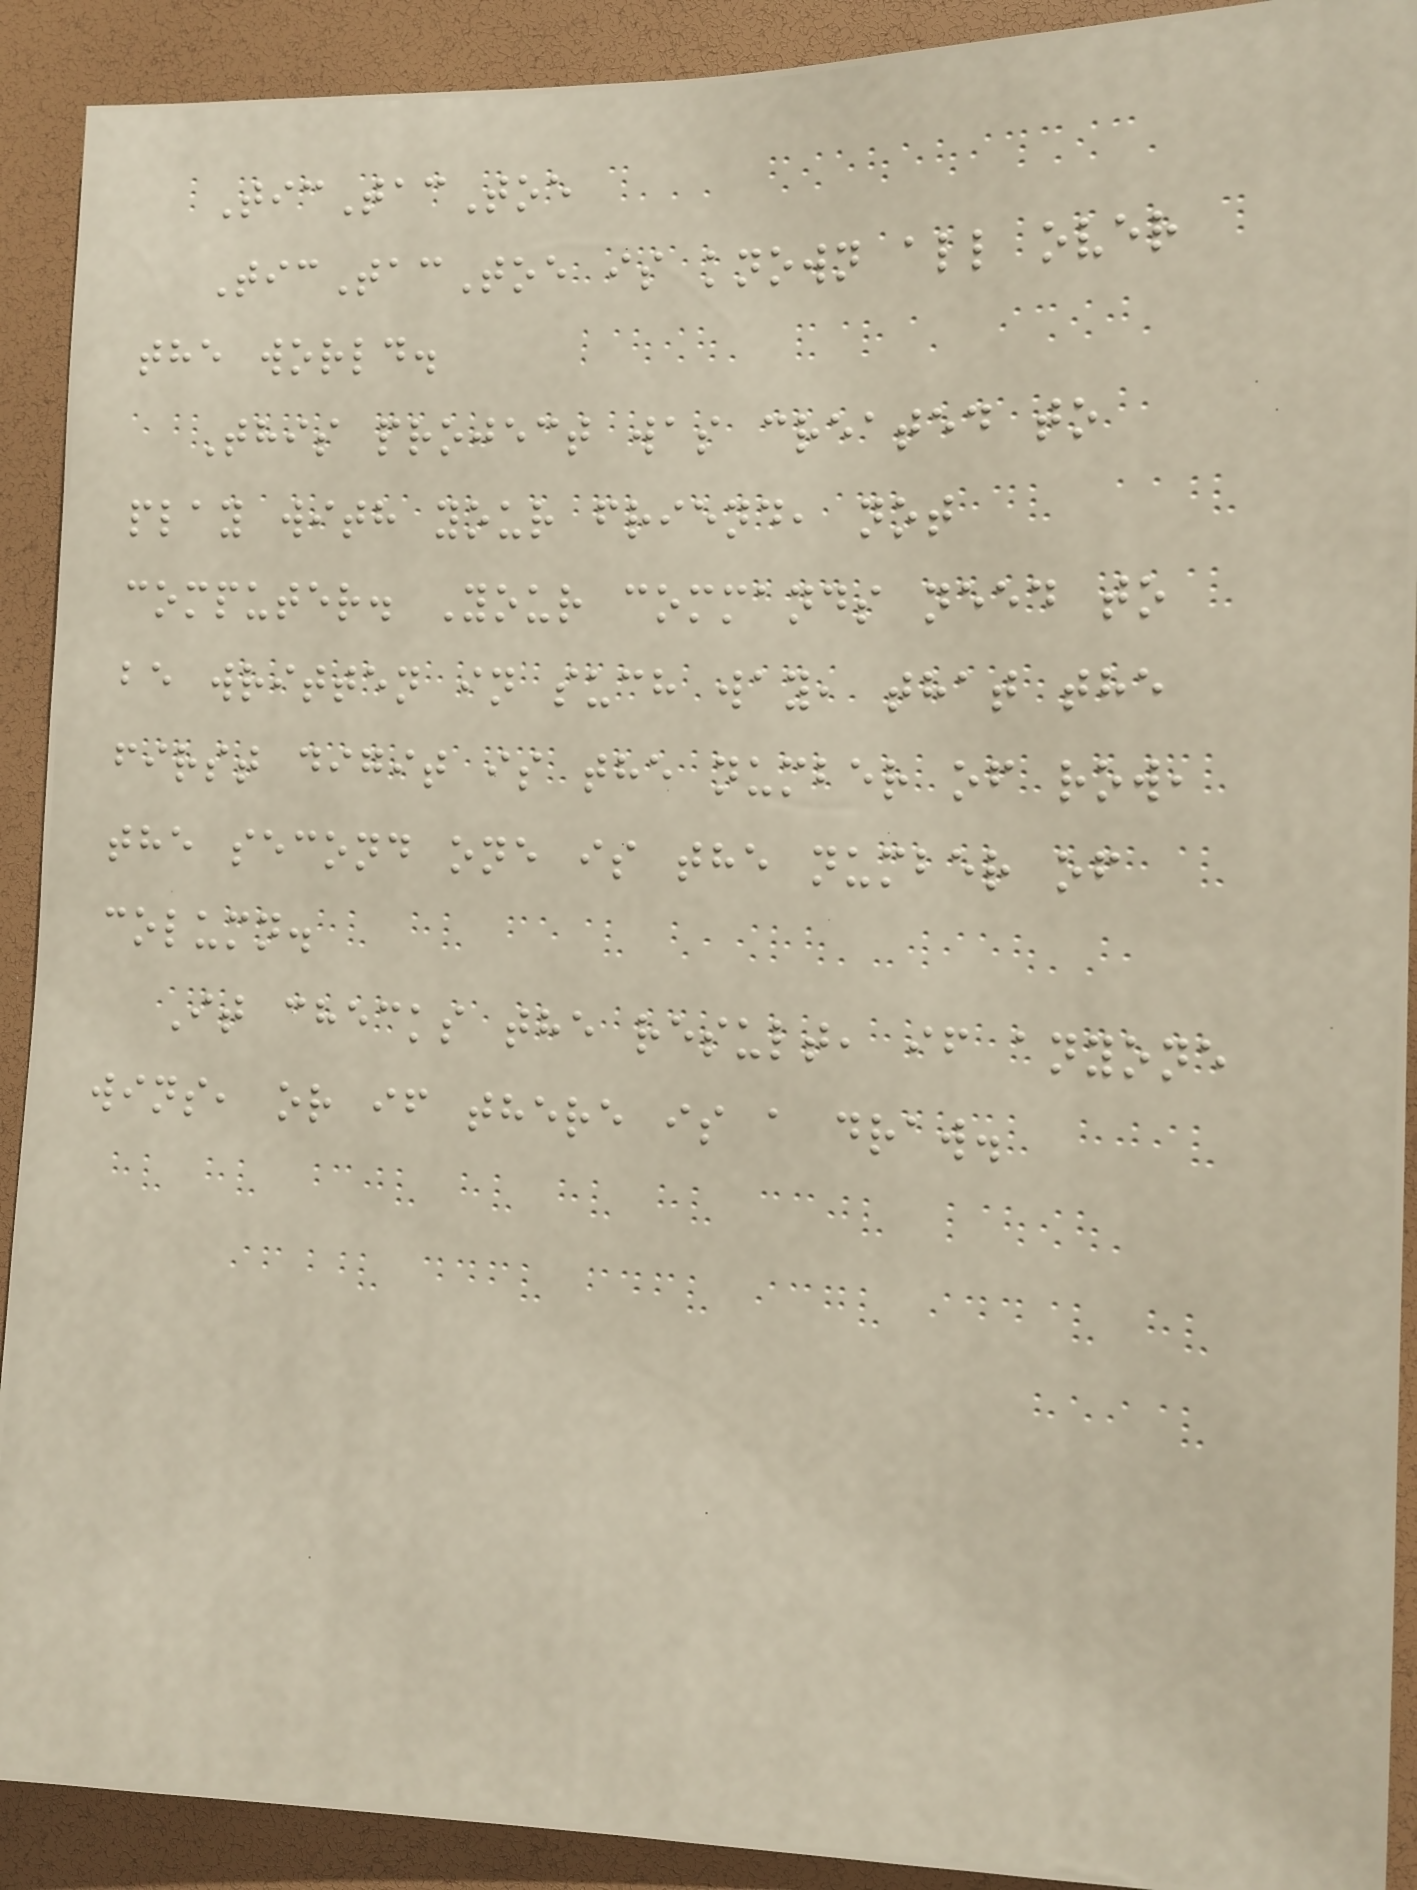TicTacToe
TicTacToe is known all over
the world.
This project was created to
play with your friend, not
computer. Your commands need to
be written in such way, that the
first digit is the number of row,
the second one is the number of
column.
It checks the result, if anyone
wins, or if there is a draw.
